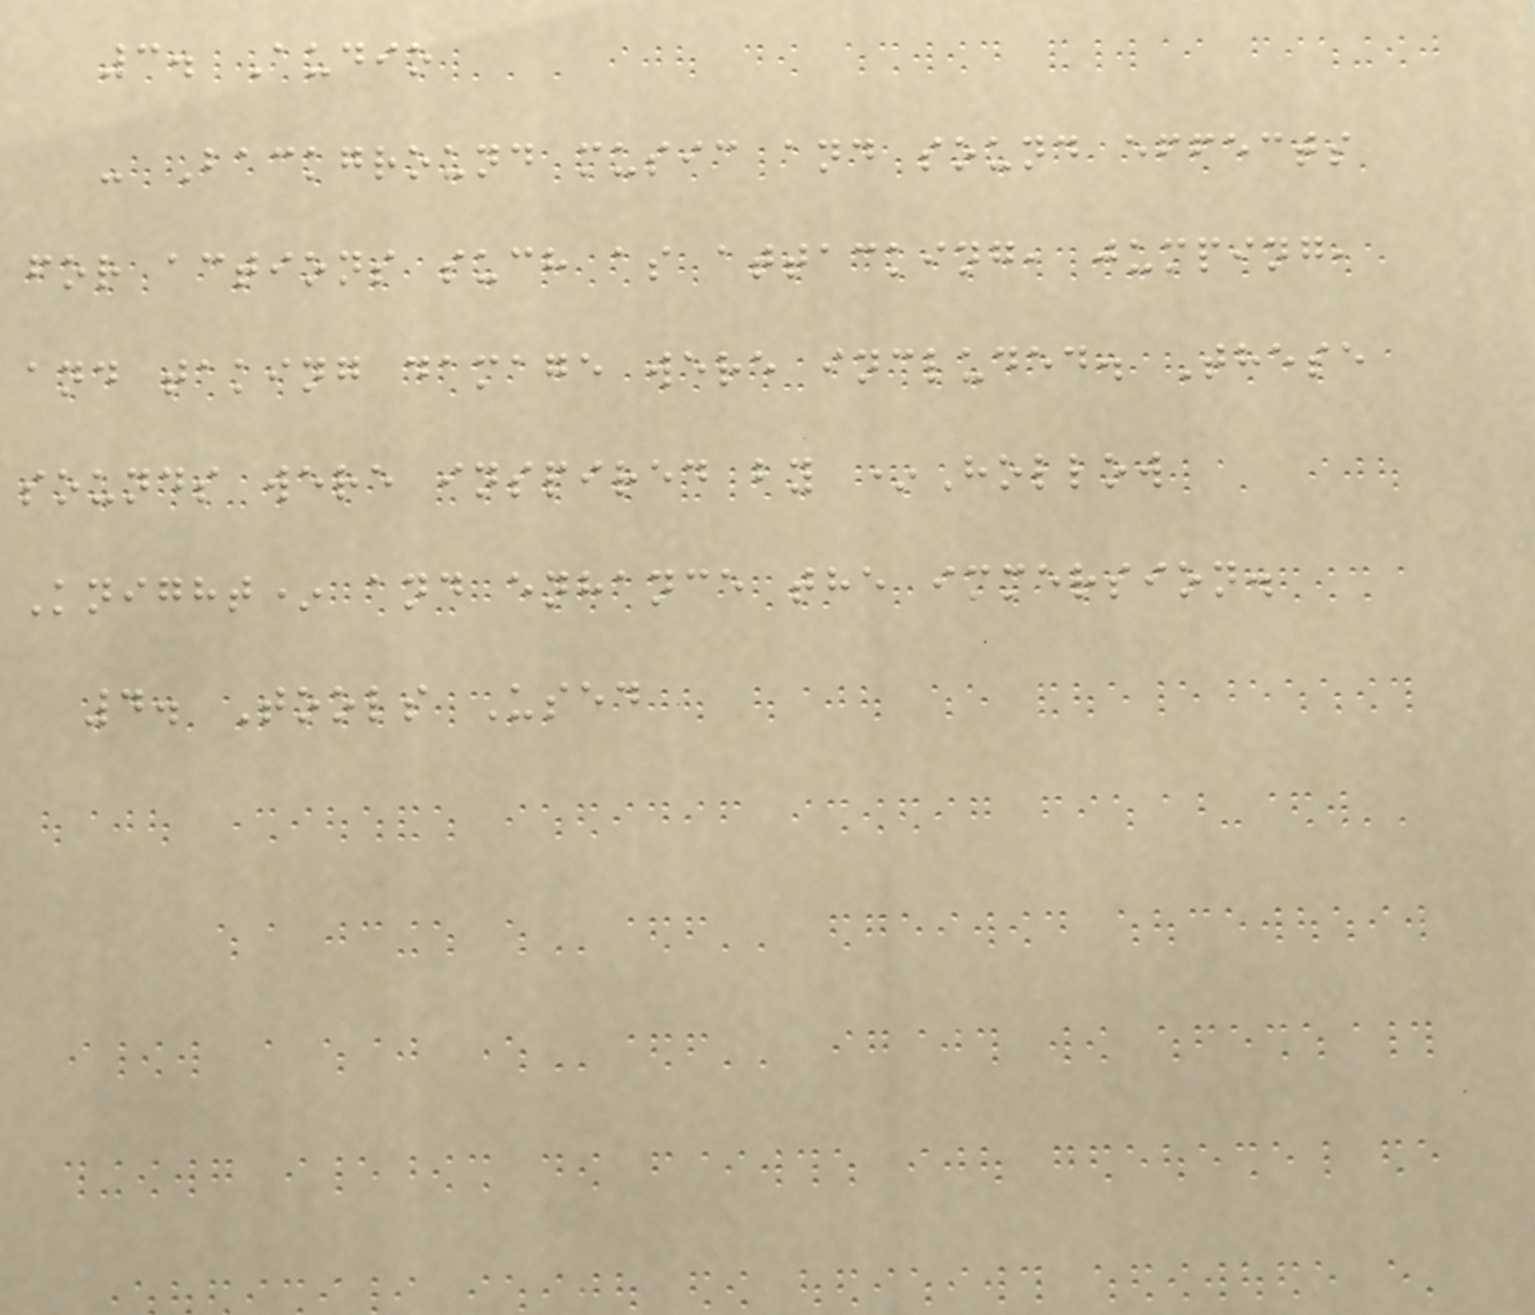3. Audio
- Background music and sound effects
for actions such as attacking, jumping,
and taking damage were included. These
sounds were inspired by *Hollow
Knight* and enhance the immersion.
4. Tools Used
